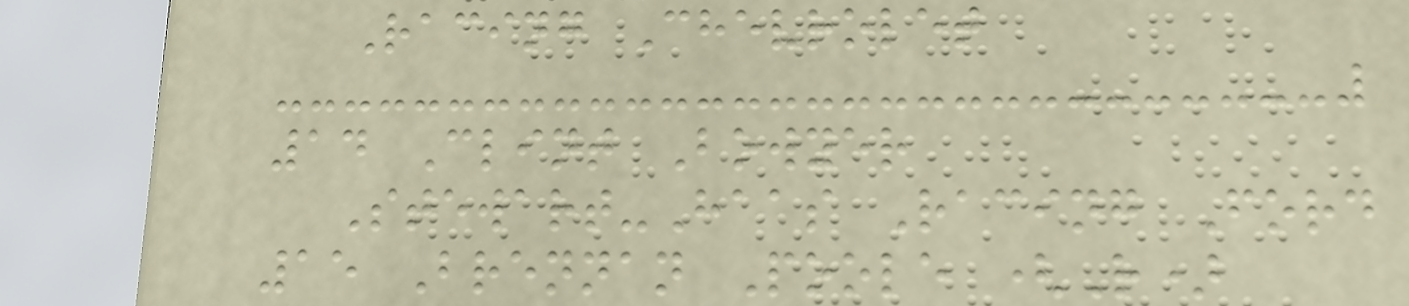Racing Chevrolet
14 Clint Bowyer
Stewart-Haas Racing Ford
15 Brennan Poole (R)
